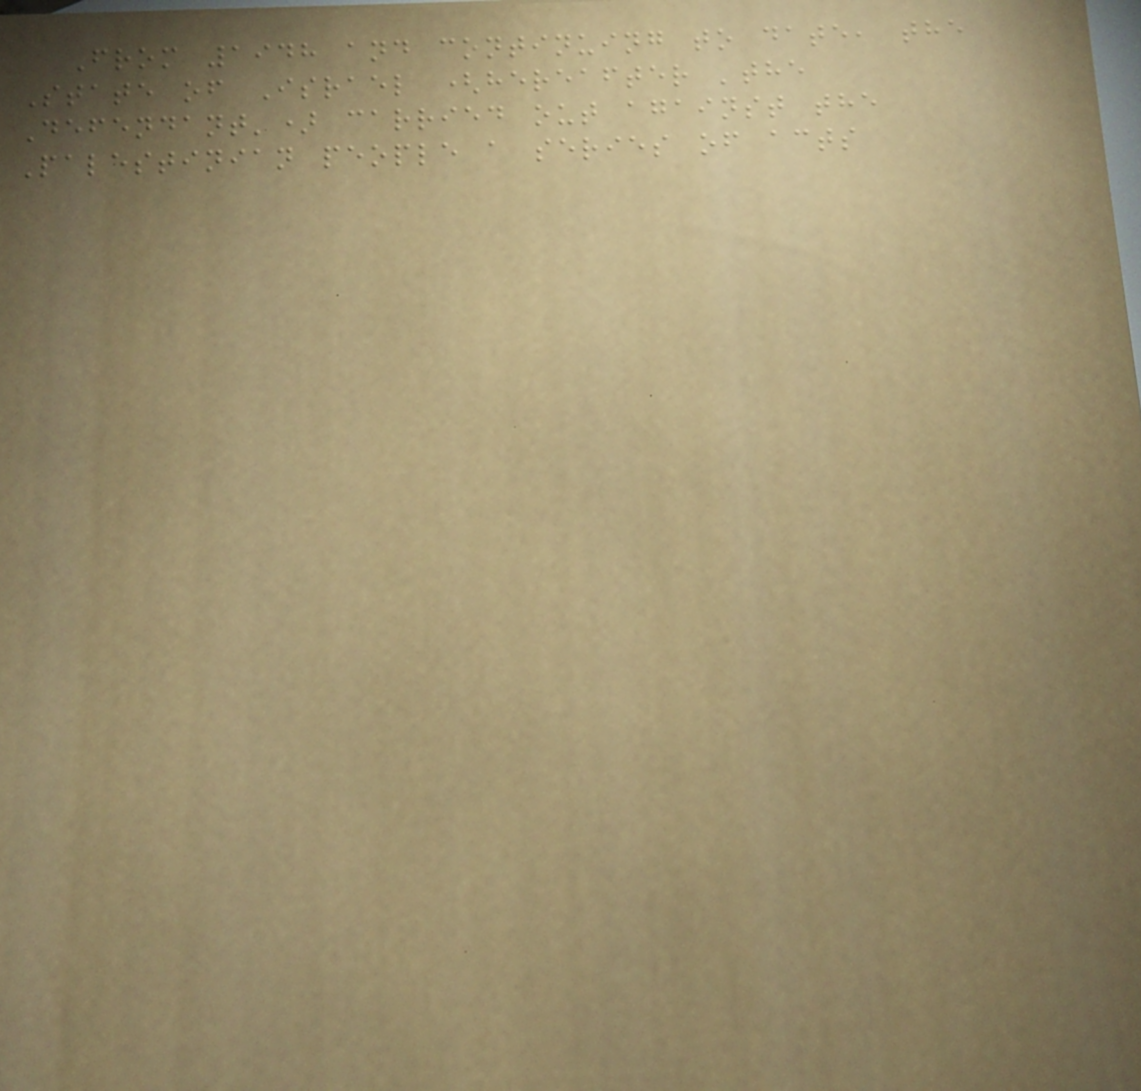From 1948 and continuing to date, the
State of Israel (hereafter 'the
Defendant') carried out against the
Palestinian people a series of acts
